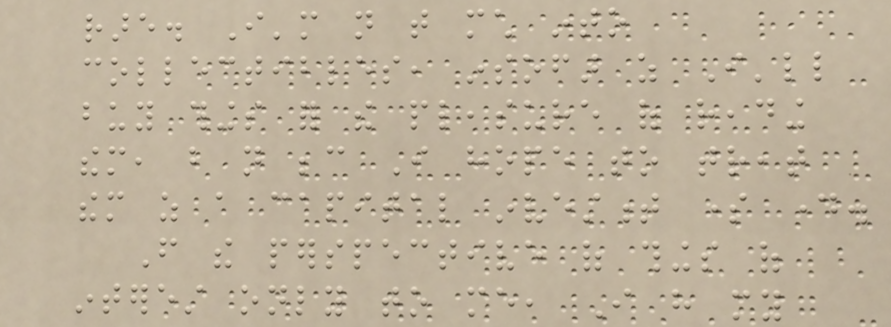rare. I'm not that much into
collectibles, insofar as I'll
buy things for the pleasure of reading
them, but not because I hope to treat
them as a capital investment some day.
From the perspective of things of
interest only to me, I have my
